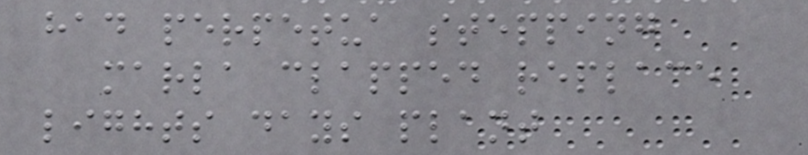had perpetua stepping
marla clapped replace
lights days plant
